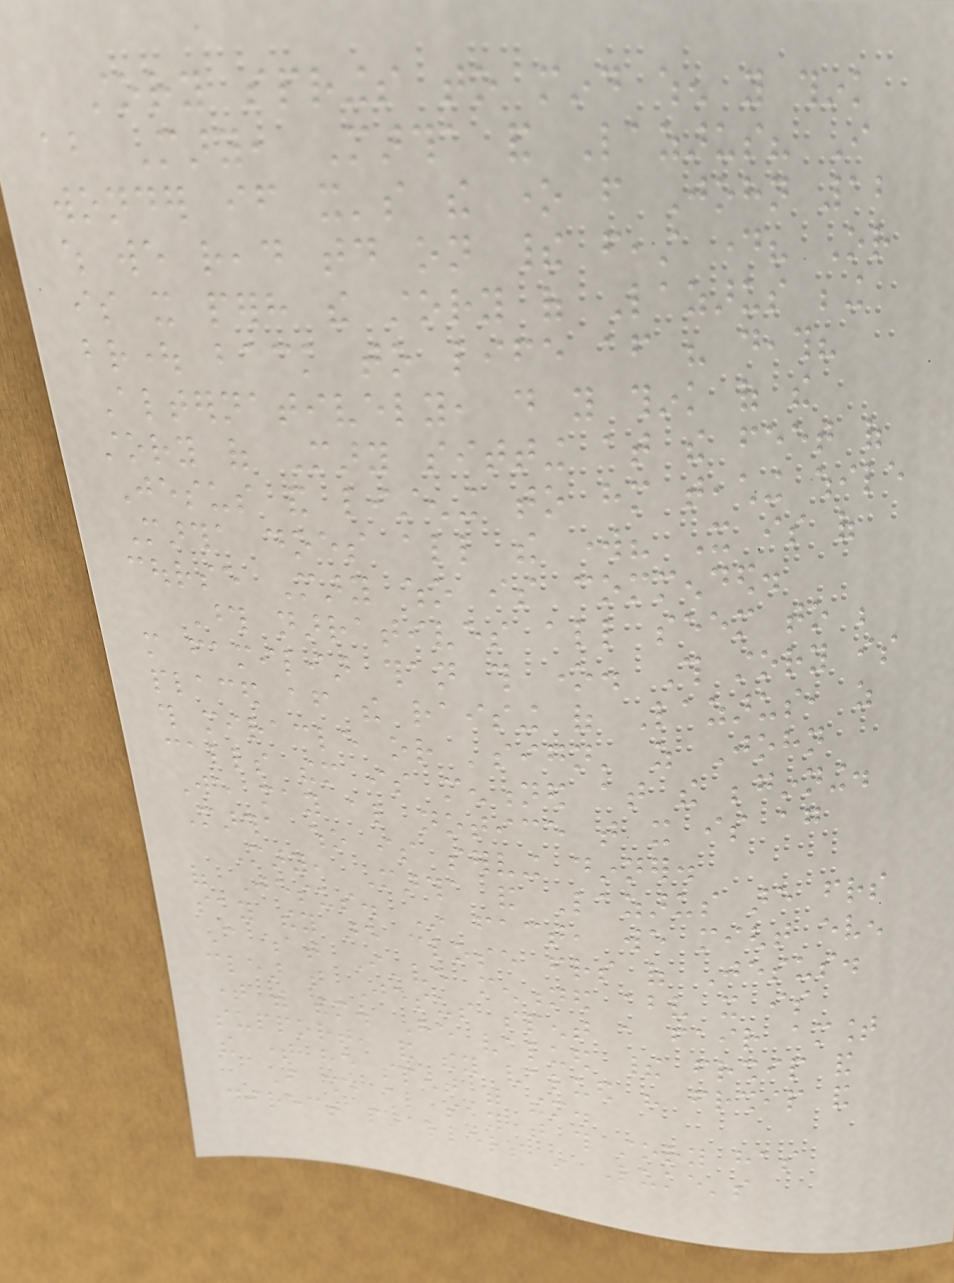story springs to mind when you think
about Mary, Martha and Lazarus? I
wonder if it's the one from John 12
which we read today on their feast day? Or
is it perhaps the story of Lazarus being
brought back to life after his death?
Alternatively, do you think of the
story of Mary sitting at the feet of
Jesus and listening to him teaching while
Martha does all the work? It is of
course Mary who is commended.
Those narratives all seem to be
more familiar than this one. This story is
placed after the raising of Lazarus, as
this miracle or 'sign' as John
calls them is mentioned at the beginning.
We may also notice that it is again
Martha who is serving dinner.
Mary, Martha and Lazarus are friends
of Jesus. In fact, we might even
say they are close friends of Jesus.
From what I've mentioned above it is
clear that Jesus spent a fair amount
time with them. He valued their friendship and
support, and they valued his friendship and
the time he spent with them.
I should also say that this story has
direct parallels in Luke's
